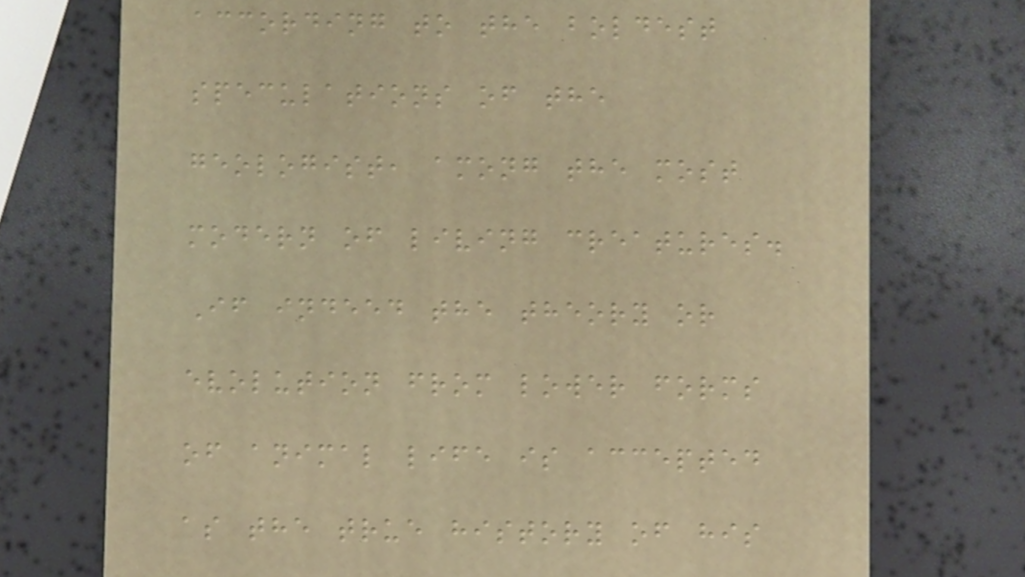according to the boldest
speculations of the
geologist, among the most
modern of living creatures.
If indeed the theory or
evolution from lower forms
of animal life is accepted
as the true history of his
